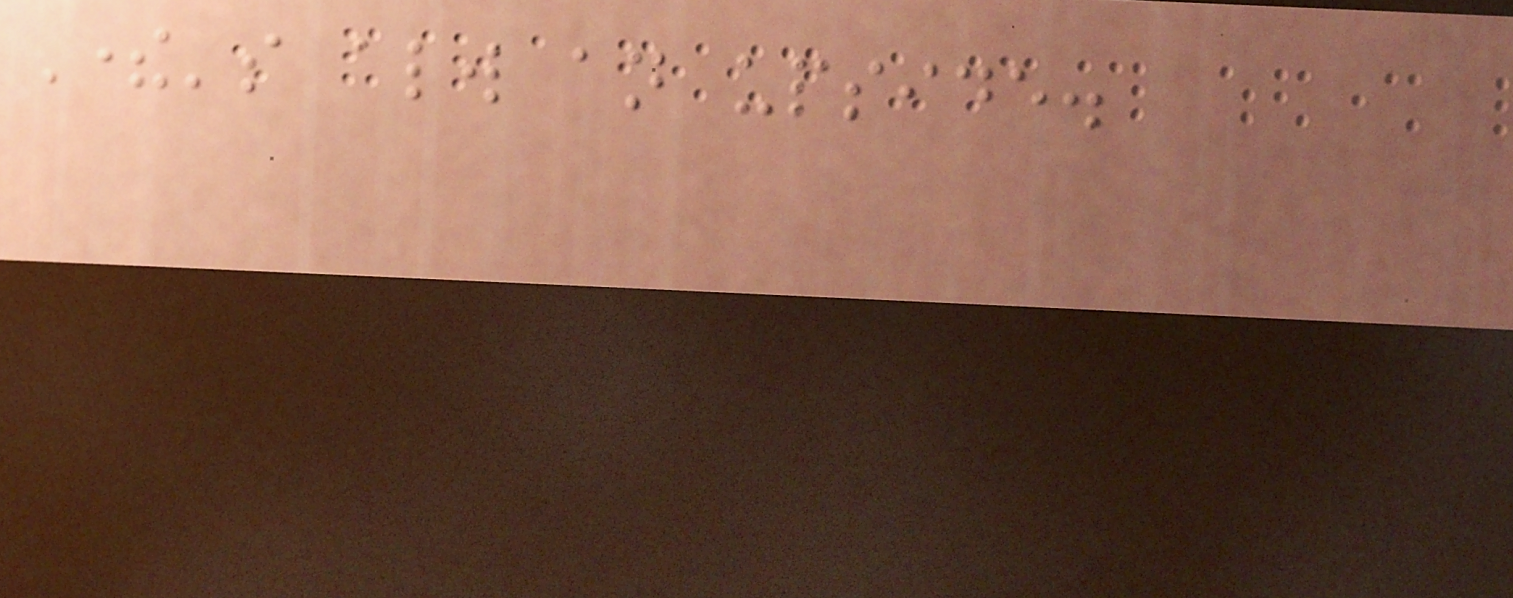There's always an upside.
